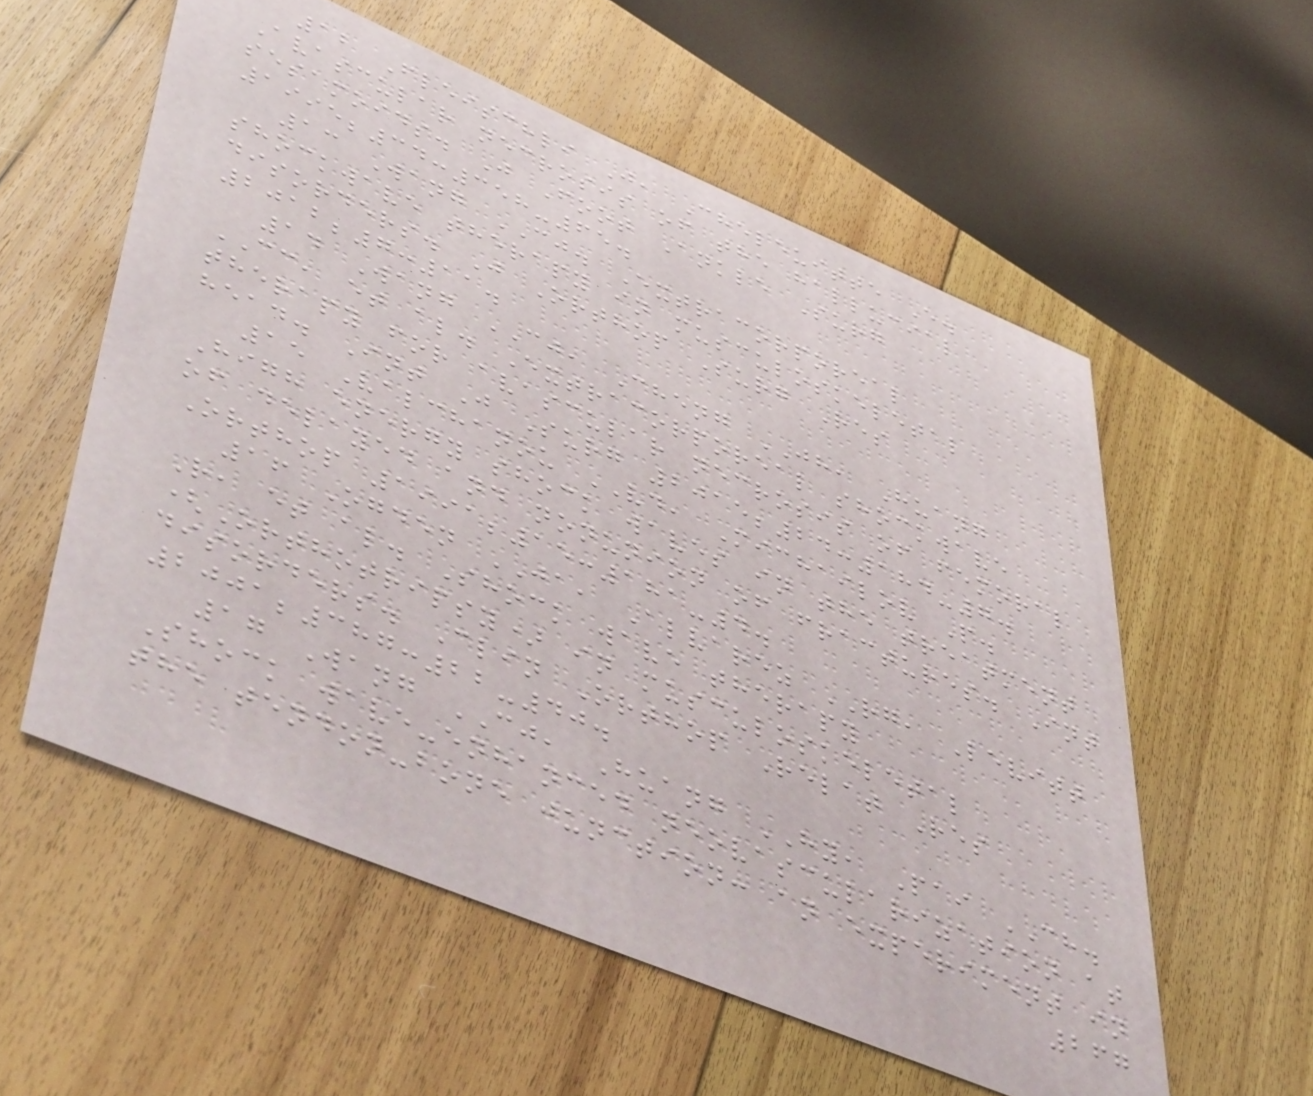12 Fleischli J, Cheleuitte E.
Avascular necrosis of the hallucial
sesamoids. J Foot Ankle Surg
1995;34:358-65.
13 Wang CJ. Extracorporeal
shockwave therapy in musculoskeletal
disorders. J Orthop Surg Res
2012;7:11.
14 Wang CJ, Cheng JH, Huang
CC, et al. Extracorporeal shockwave
therapy for avascular necrosis of femoral
head. Int J Surg 2015;24:184-7.
15 Valchanou VD, Michailov P.
High energy shock waves in the treatment
of delayed and nonunion of fractures. Int
Orthop 1991;15:181-4.
16 Ogden JA, Alvarez RG, Levitt
R, et al. Shock wave therapy
(Orthotripsy) in musculoskeletal
disorders. Clin Orthop Relat Res
2001;387:22-40.
17 Wang CJ, Huang HY, Pai CH.
Shock wave-enhanced neovascularization at
the tendon-bone junction: an experiment in
267
